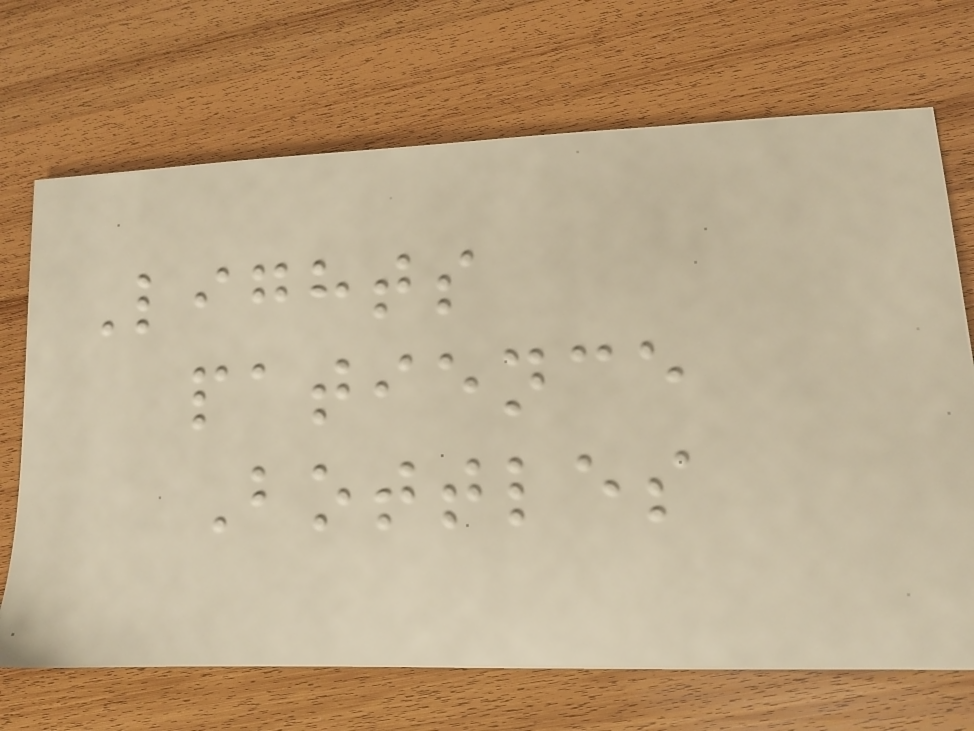Lights
patience
Bottles
